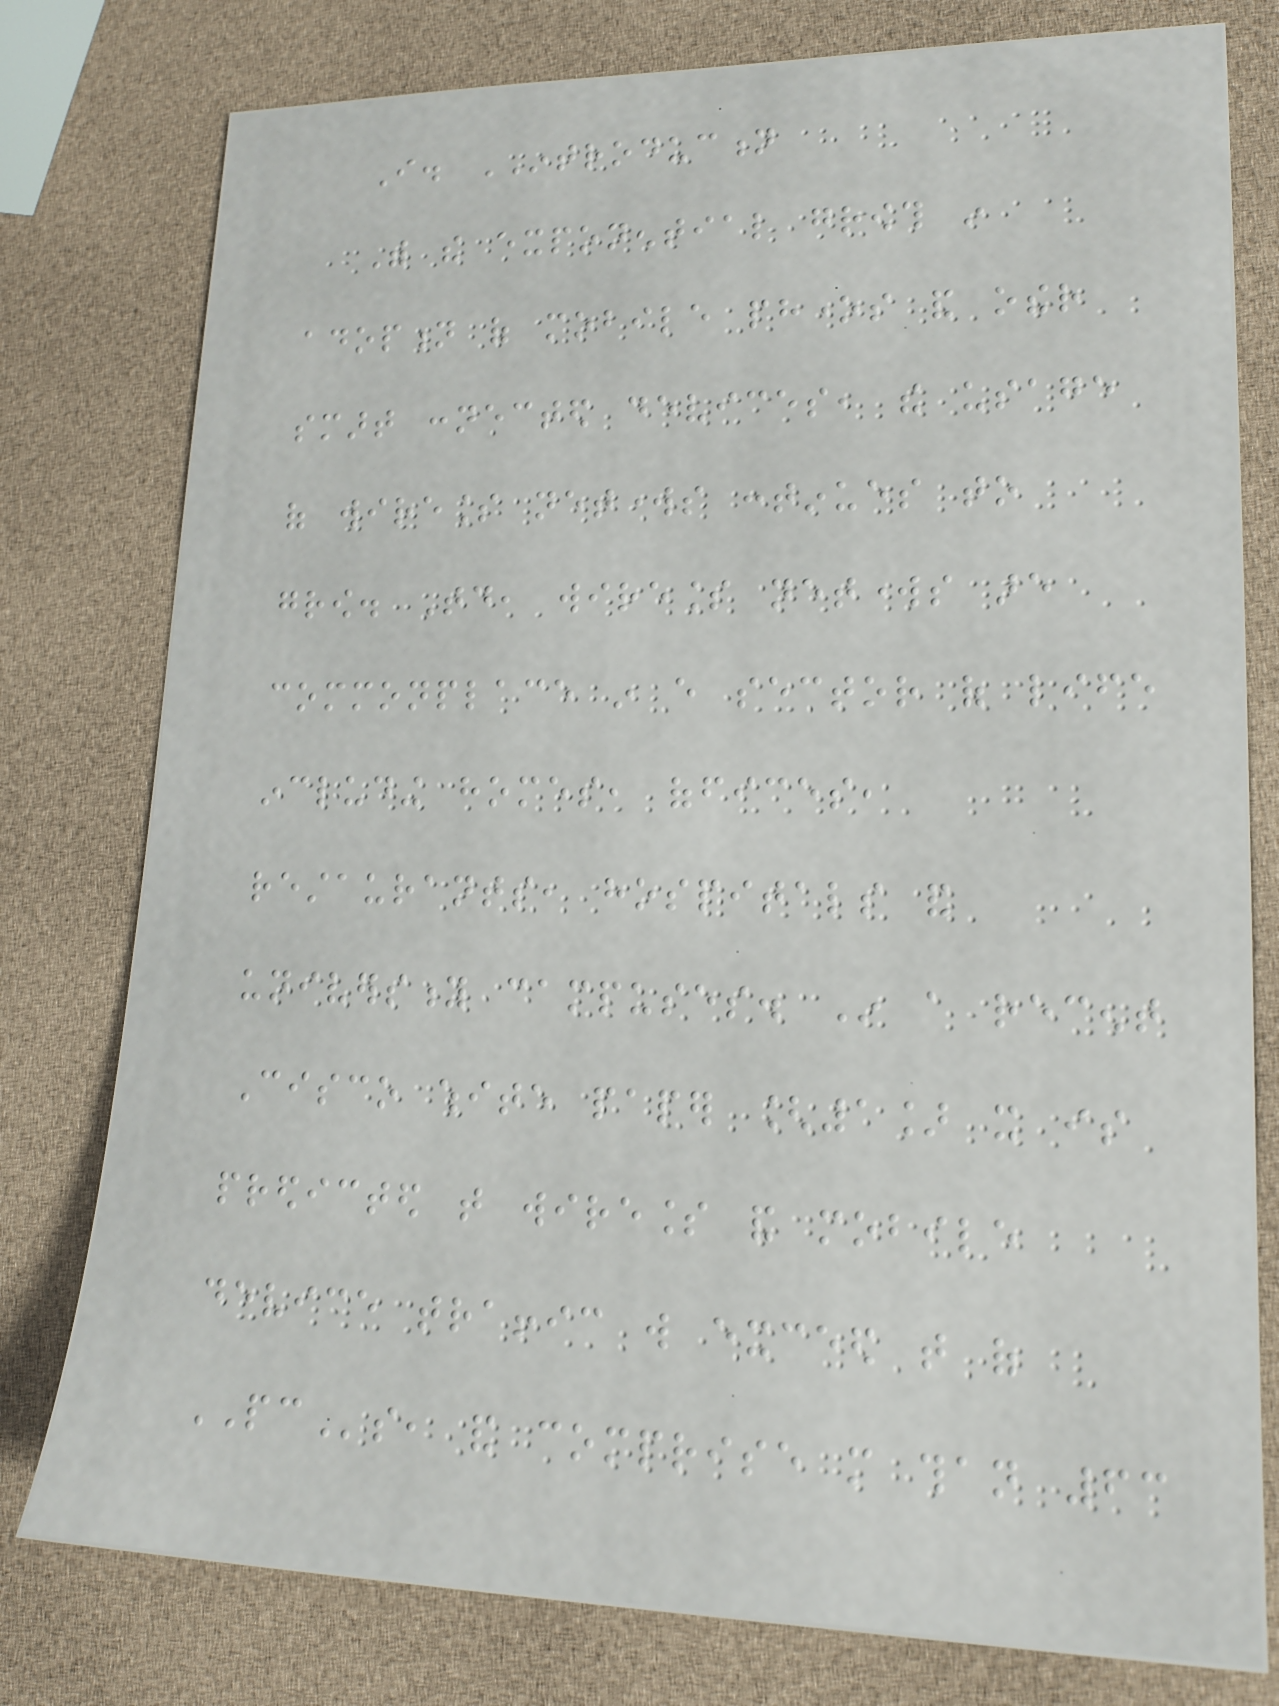I. INTRODUCTION
With the exponential growth in
adoption of mobile phones and other
smart connected devices, the usage
of wireless networks continues to
grow. Today, wireless networks are
commonplace in every sector of life
including homes, offices,
restaurants, hospitals and
university campuses. In a recent
Cisco white paper [1] it is
predicted that wireless and mobile
device traffic will exceed that of
PCs, and comprise more than 63
